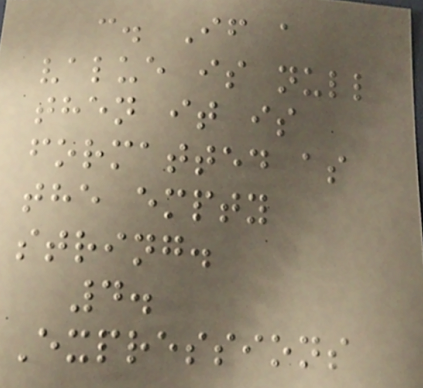c. If a
value is null
then it is
formatted as
the empty
string.
4.
Expressions
